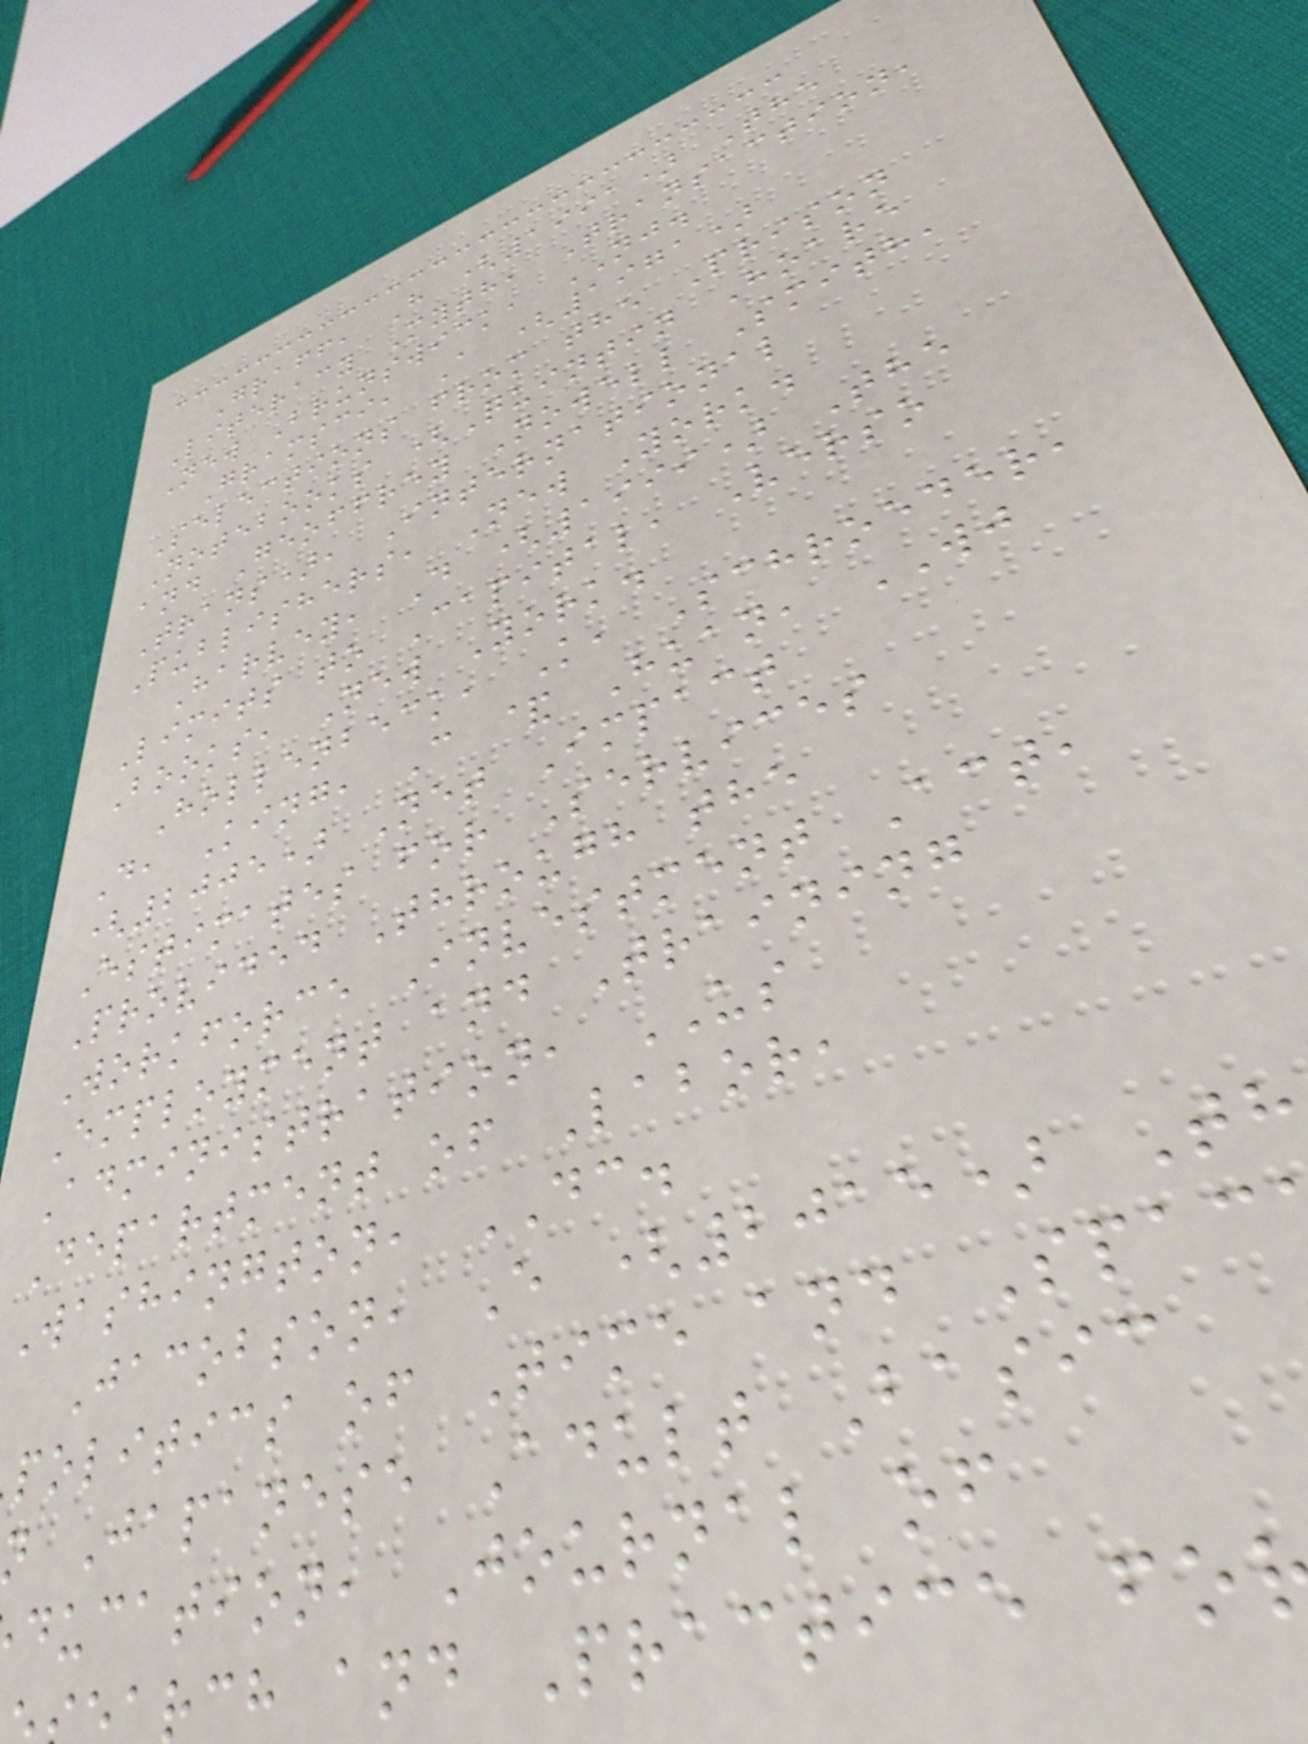Graff, H (1991) The
Literacy Myth, Transaction,
New Brunswick, NJ.
Gramsci, A (1971)
Selections from the Prison
Notebooks (Quintin Hoare
and Geoffrey Nowell Smith,
Trans), International
Publishers, New York.
Harvey, D (1999) The
Limits to Capital, Verso
Books, New York.
Hollenbeck, K, Schroeder,
D, King, C & Huan, WJ
(2005) Net Impact
Estimates for Services
Provided Through the
Workforce Investment Act,
Employment and Training
Administration, US
Department of Labor,
Washington, DC.
Jacobson, E (2015) Th
politics of Time and Spac
n Japanese Adult Basic
ducation, Journal of
rch and Practice fo
